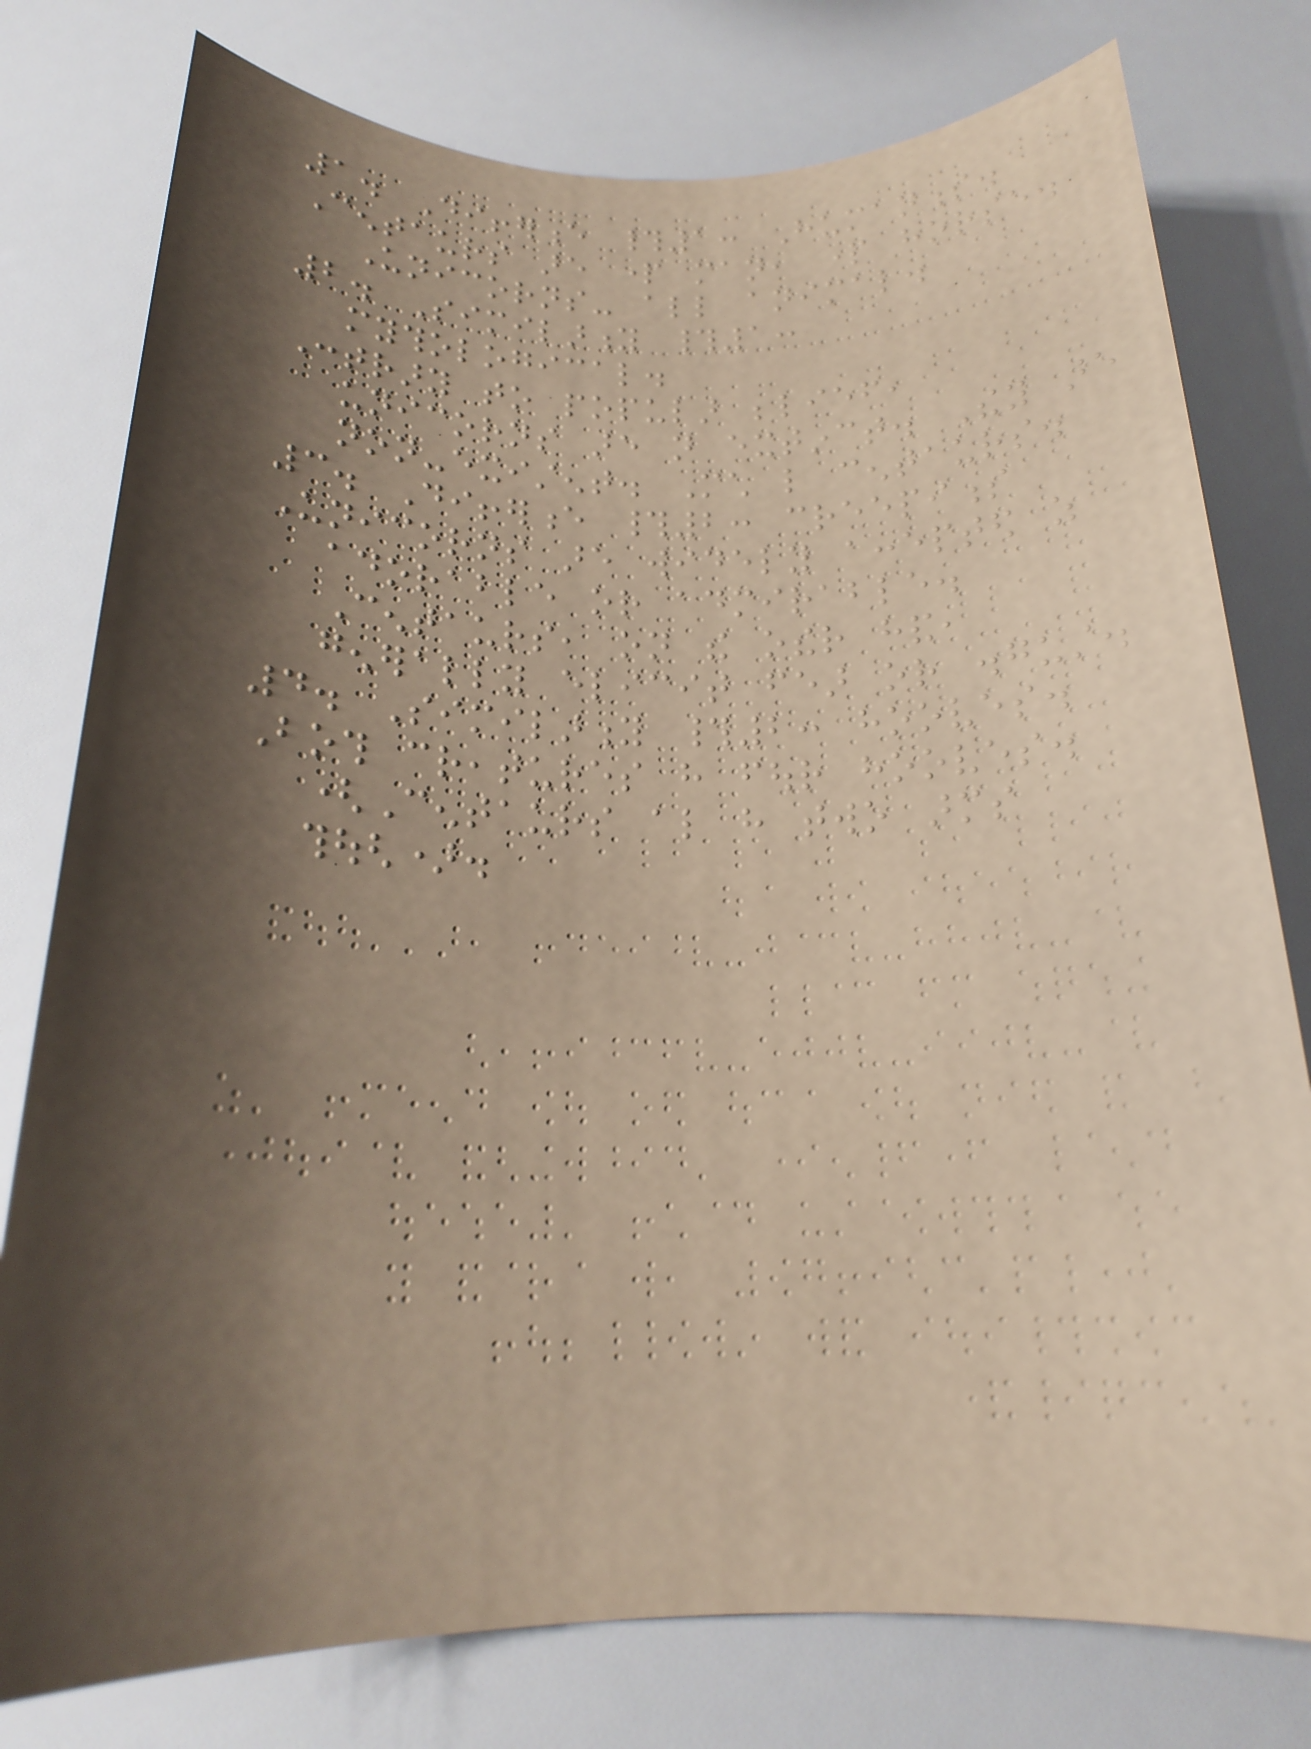1. Difference #1: Humanness.
Centaurs are part man, part horse.
Unicorns- all animal.
2. Similarity #1:
mythological.
Contrary to popular belief,
unicorns are not extinct. They are
non-existent. Much like centaurs.
3. Difference #2: creepiness
Unicorns are widely accepted as
adorable or admirable.
Centaurs, on the other hand,
generally elicit fear or disgust.
4. Similarity #2: hooves.
Both creatures have four hooves.
(Centaurs also have two arms
though).
